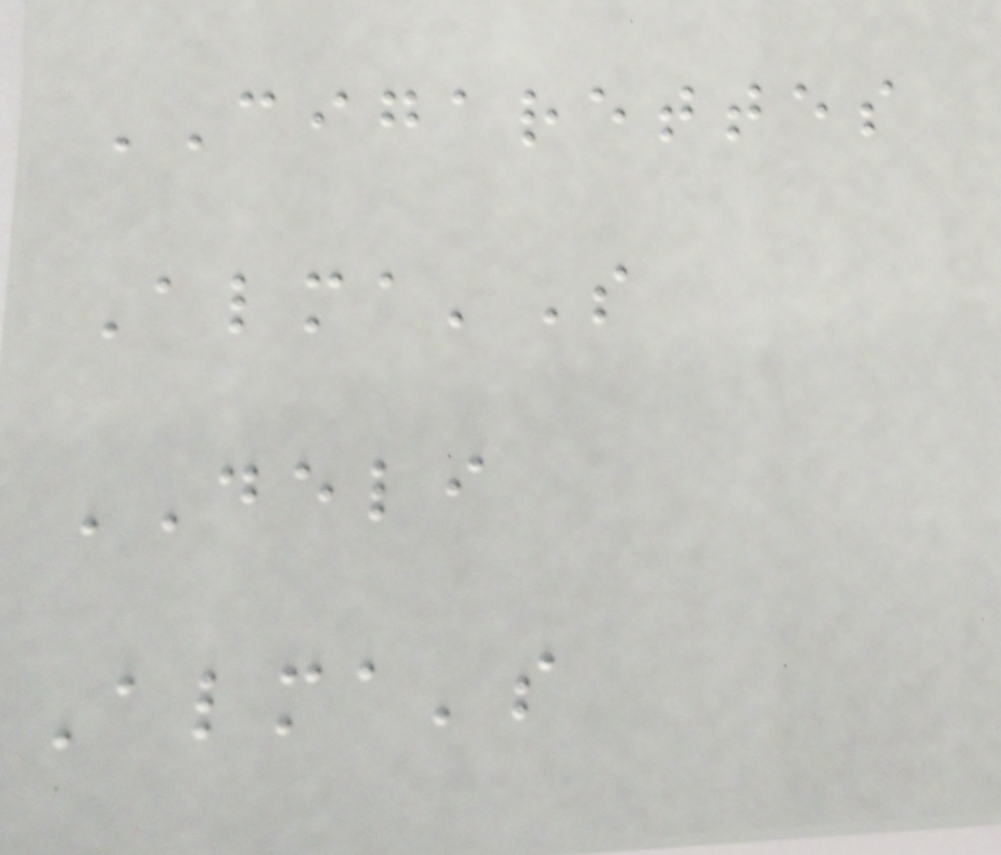CIGARETTES
Alma'S
DELI
Alma's
